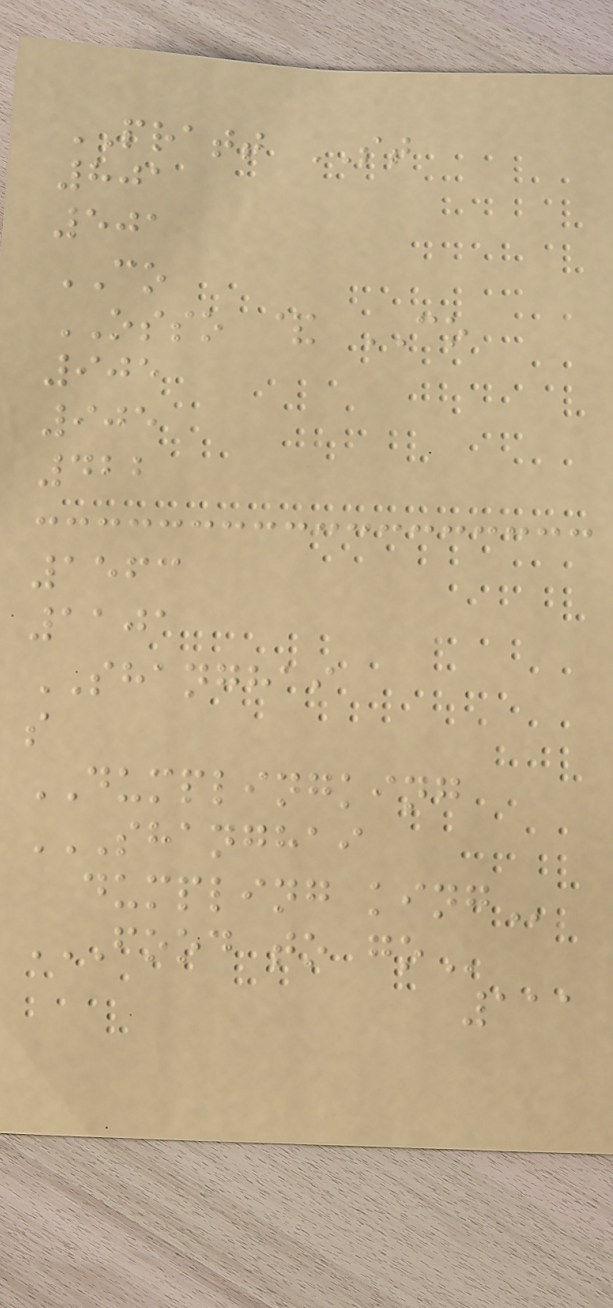PRATT ST
801
501
CO
OSSO & CO
905
905
422
1563
1101
SHANGHAI
s
DUMPLINGKING
SHANGHAI
DUMPLING KING
FOOD TO GO
111
